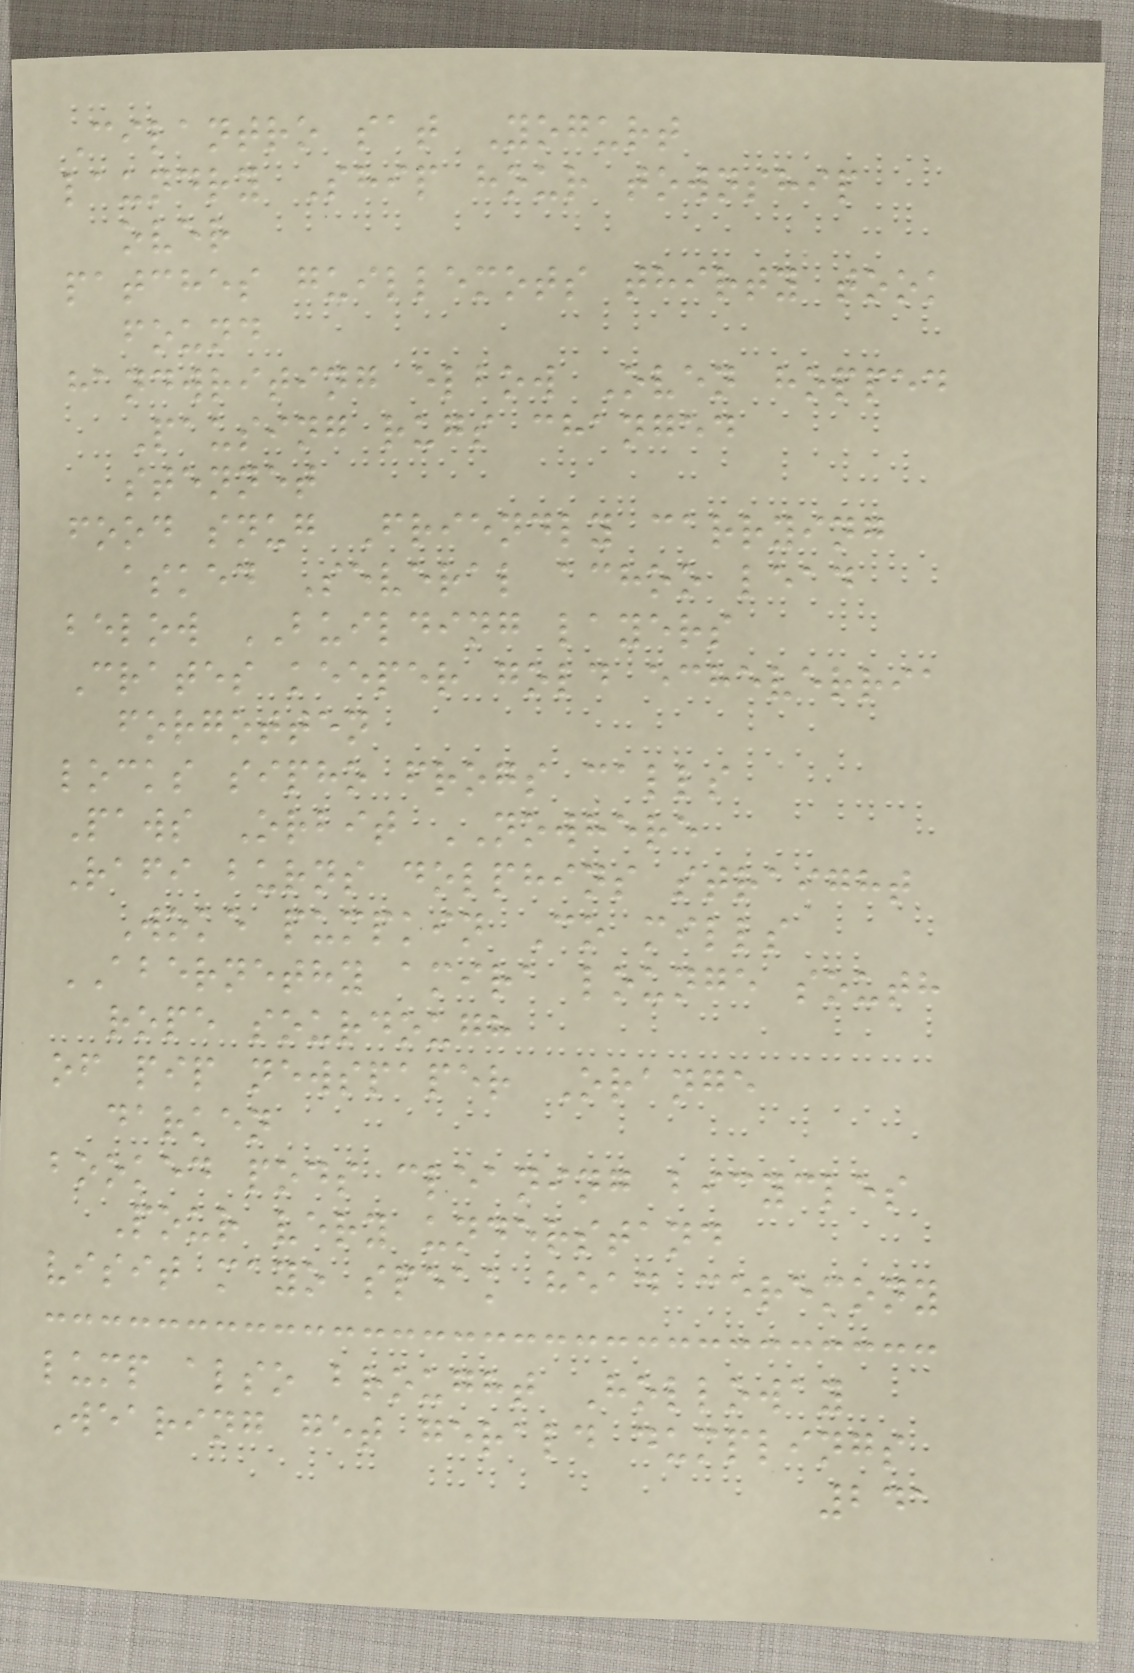Cilantro sat Yogurt
laundry Ship hour township
over
patches guillemots thirty took
found
handwriting elbow Oven hopped
Pausing rugs changed
stennet
food snug Friendly carrying
asked Several achoo lead
below BUILDING layers
Crates keeper gold echeverria
forgotten
locks sipho frogs calls
Paws Orbit NOWHERE
Rafi burns dolphins straight
Woke pumpkin Co mills
ABERNETHY amira lounge south
rope sourdough
of pip newspaper Orange
darken
booked pods cleaning bicycles
Pour very understand
visit mayo speak head ceremony
lump also brought Holloway
Wearing get gerald dumplings
241
